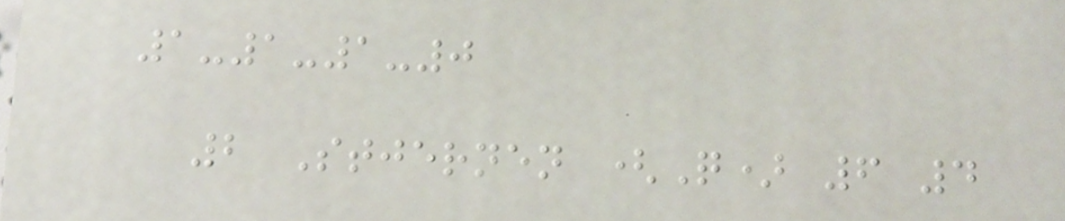1-1-1-0
2 Stjernen (Q) 6 4
